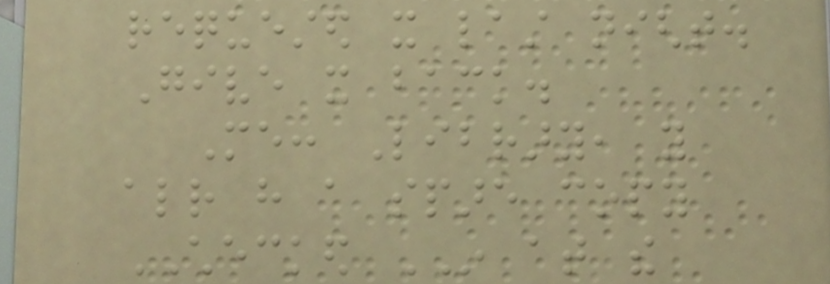requested it last night.
Give it back.
Me: Library, you
already have a spare copy
CHECKED IN at the
